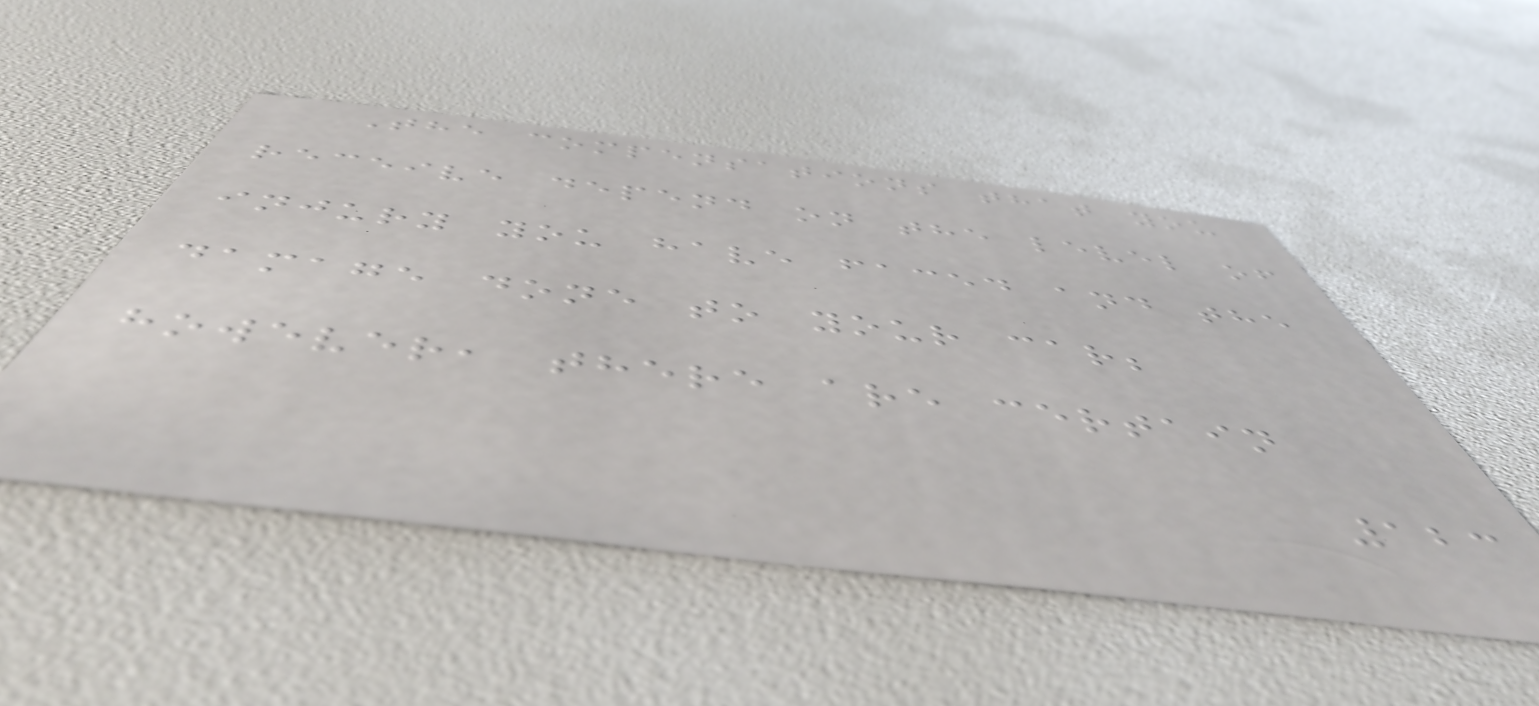The compensations that you
receive depend on the level of
injury you have faced and the
damage done to your car;
however, there are certain
123
